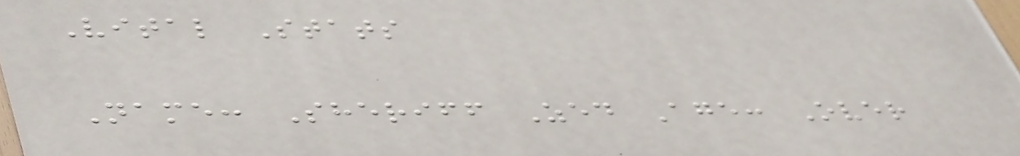Vital Stats
Name: Sheriff Zed Age: Over
